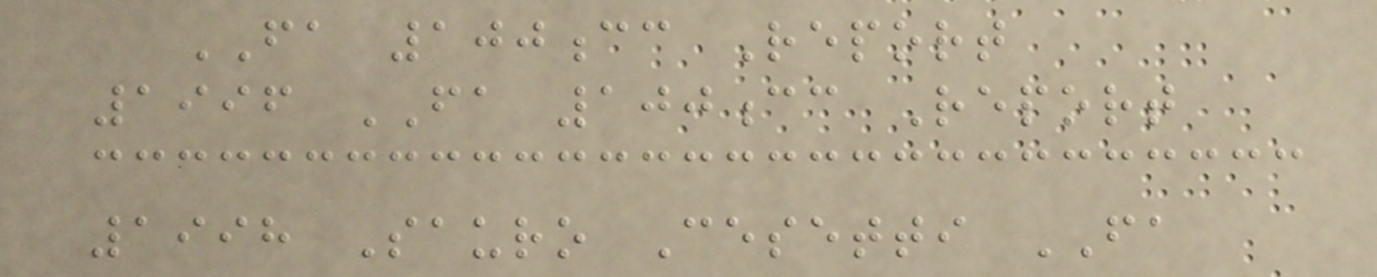FA 100cc Report
1996 FA 100cc Report
1998 Sauro Cesetti FA
